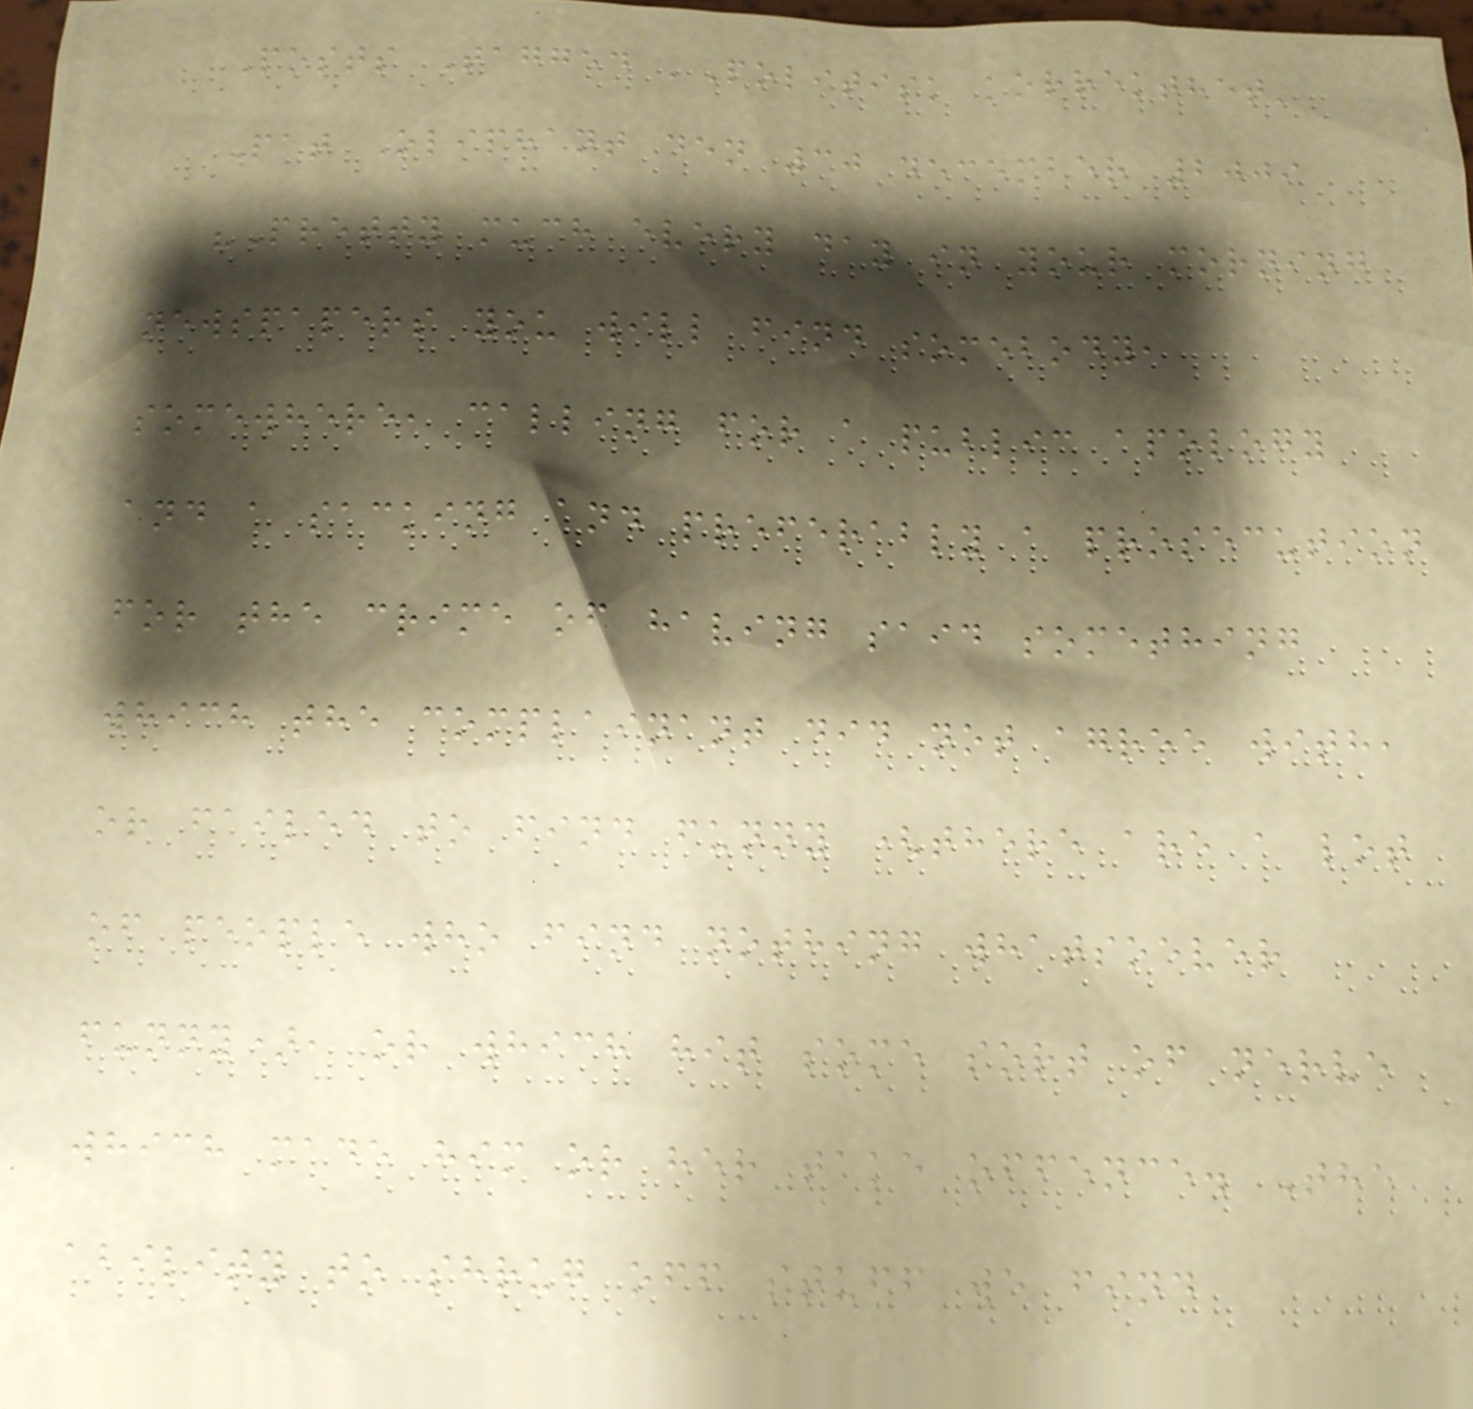Posts Tagged 'Politisk korrekthet'
Pat Oliphant den 30 december 2009
"Pretty much every day in your morning
newspapers you will find somebody,
somewhere, calling for a public apology
and a sacking and preferably a prosecution
for the crime of having said something
which the complainant did not agree with,
or failed to find funny (there are a lot
of people who find nothing whatsoever
funny), or which hit some sort of nerve
which made him or her take offence. The
ability to shrug off stuff we find
